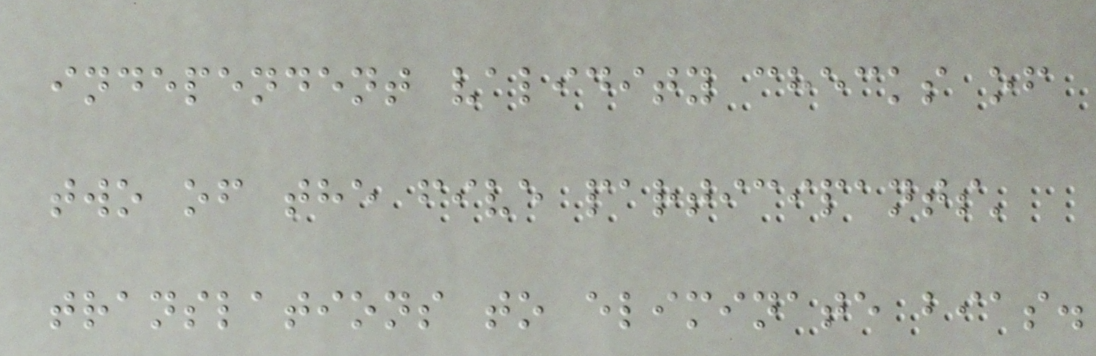independent validity checks of
two of the five participants'
translations to eliminate bias.
